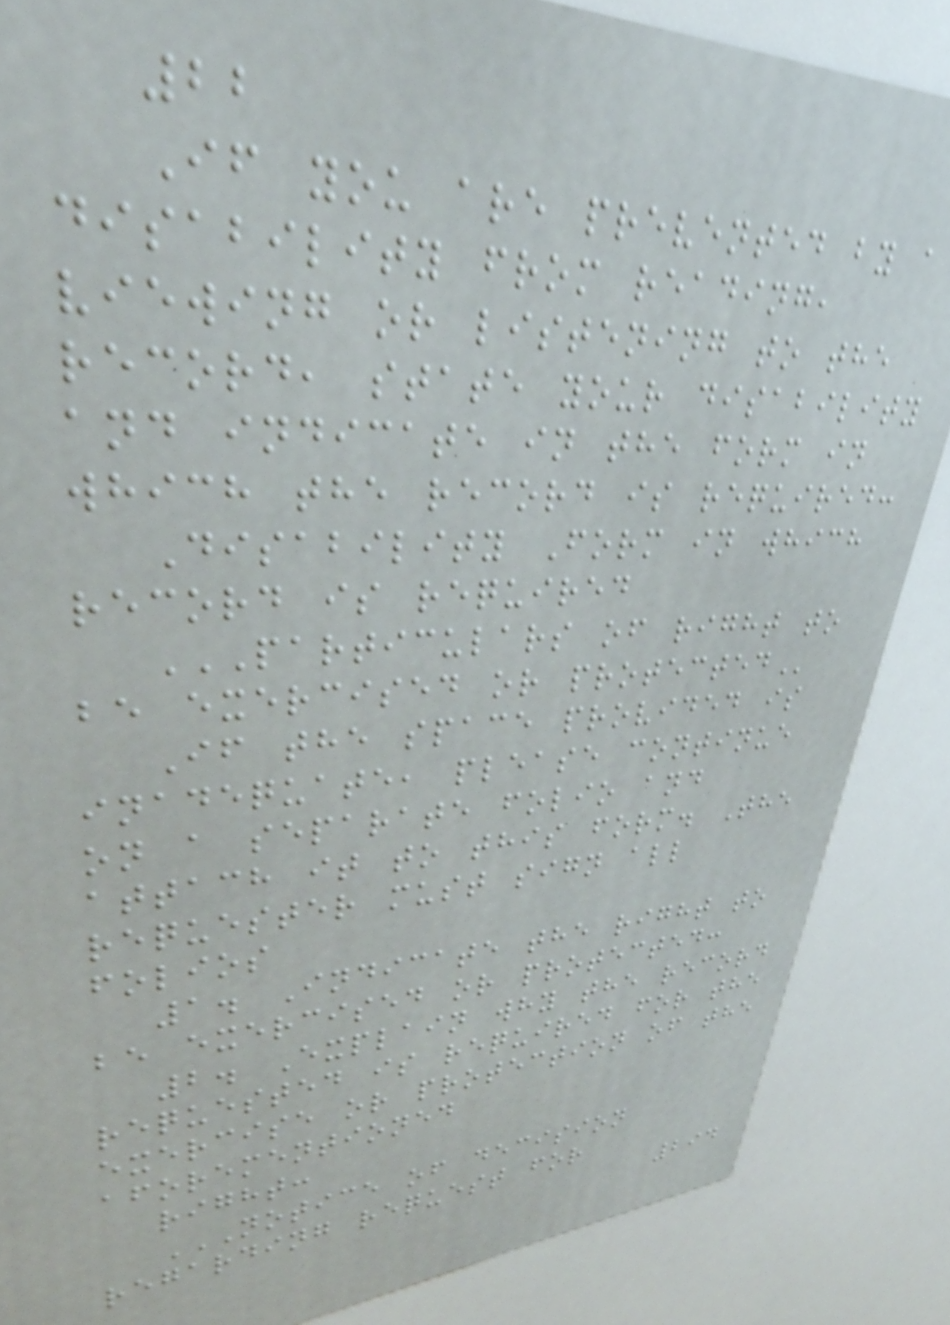22
If you are prevented by a
disability from reading,
viewing or listening to the
record, state your disability
and indicate in the form in
which the record is required:
Disability Form in which
record is required
PARTICULARS OF RIGHT TO
BE EXERCISED OR PROTECTED
If the space provided is
inadequate, please continue
on a separate folio and
attach it to this form. The
requester must sign all
folios
1. Indicate the right to
be exercised or protected:
2. Explain why the record
requested is required for the
exercise or protection of the
aforementioned
right:
NOTICE OF DECISION
REGARDING REQUEST FOR
294
